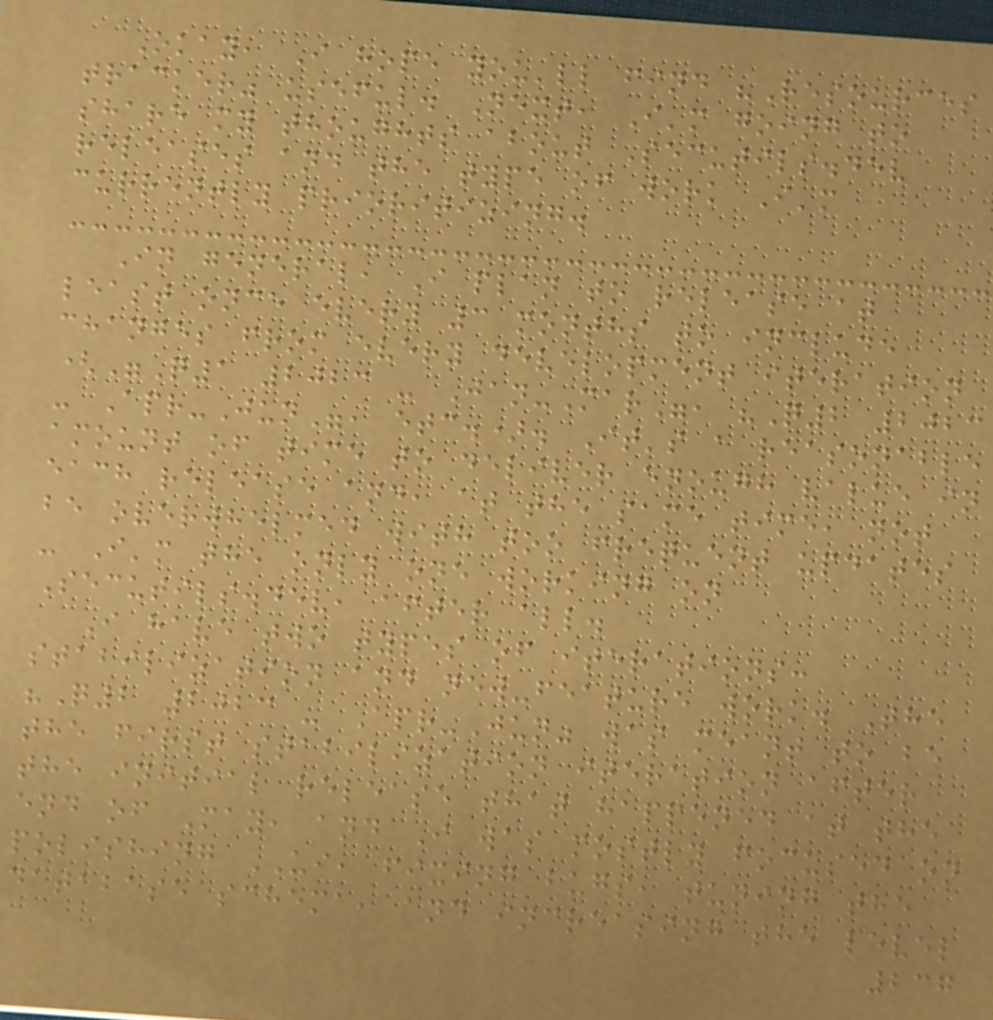Okay, I hope you'll find "Resources
tracker" useful. Next, I'm going to
share my thoughts about Secutils.dev
releases and the type of work I'm
currently prioritizing.
In general, I plan to release at
least once every 3 months to include
changes from every development iteration
("Q1 2023 - Jan-Mar", "Q2 2023
- Apr-Jun", etc.). It's a reasonable
amount of time to deliver enough value in
each release and, at the same time, not
be overwhelmed with too frequent updates
- I'm the only one working on
Secutils.dev, after all.
I have two types of iterations:
stabilization and new-feature work. The
"Q2 2023 - Apr-Jun" was meant to be
the first stabilization iteration after
the initial release that happened at the
end of May, and I was mostly focused on
polishing UI, fixing bugs, tuning the
database schema, and increasing the level
237
